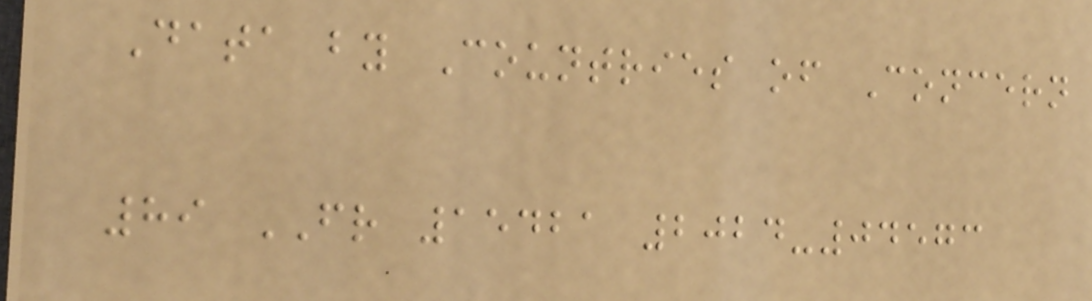Data by Countries of Concern
89 FR 15421 2024-04573
